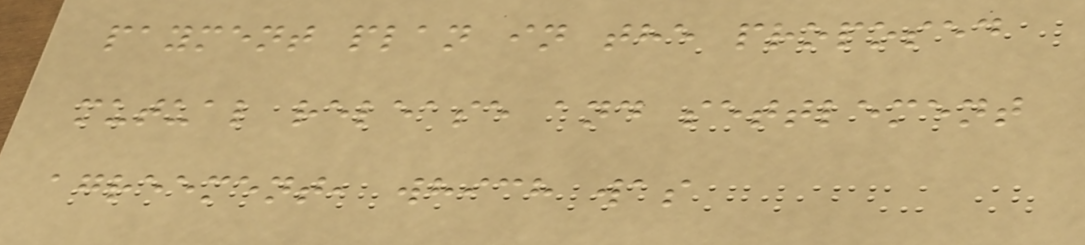payment plan in the proposed
mutual release and settlement
agreement, which was
